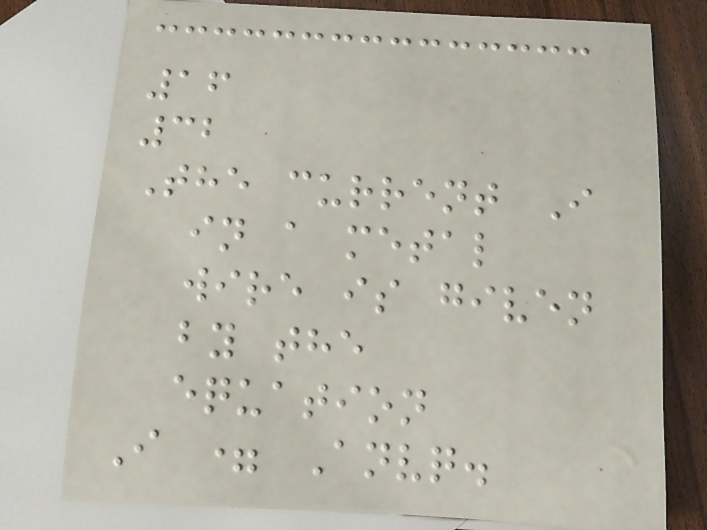16
32
The current I
in a metal
wire is given
by the
equation
I = Anvq.
